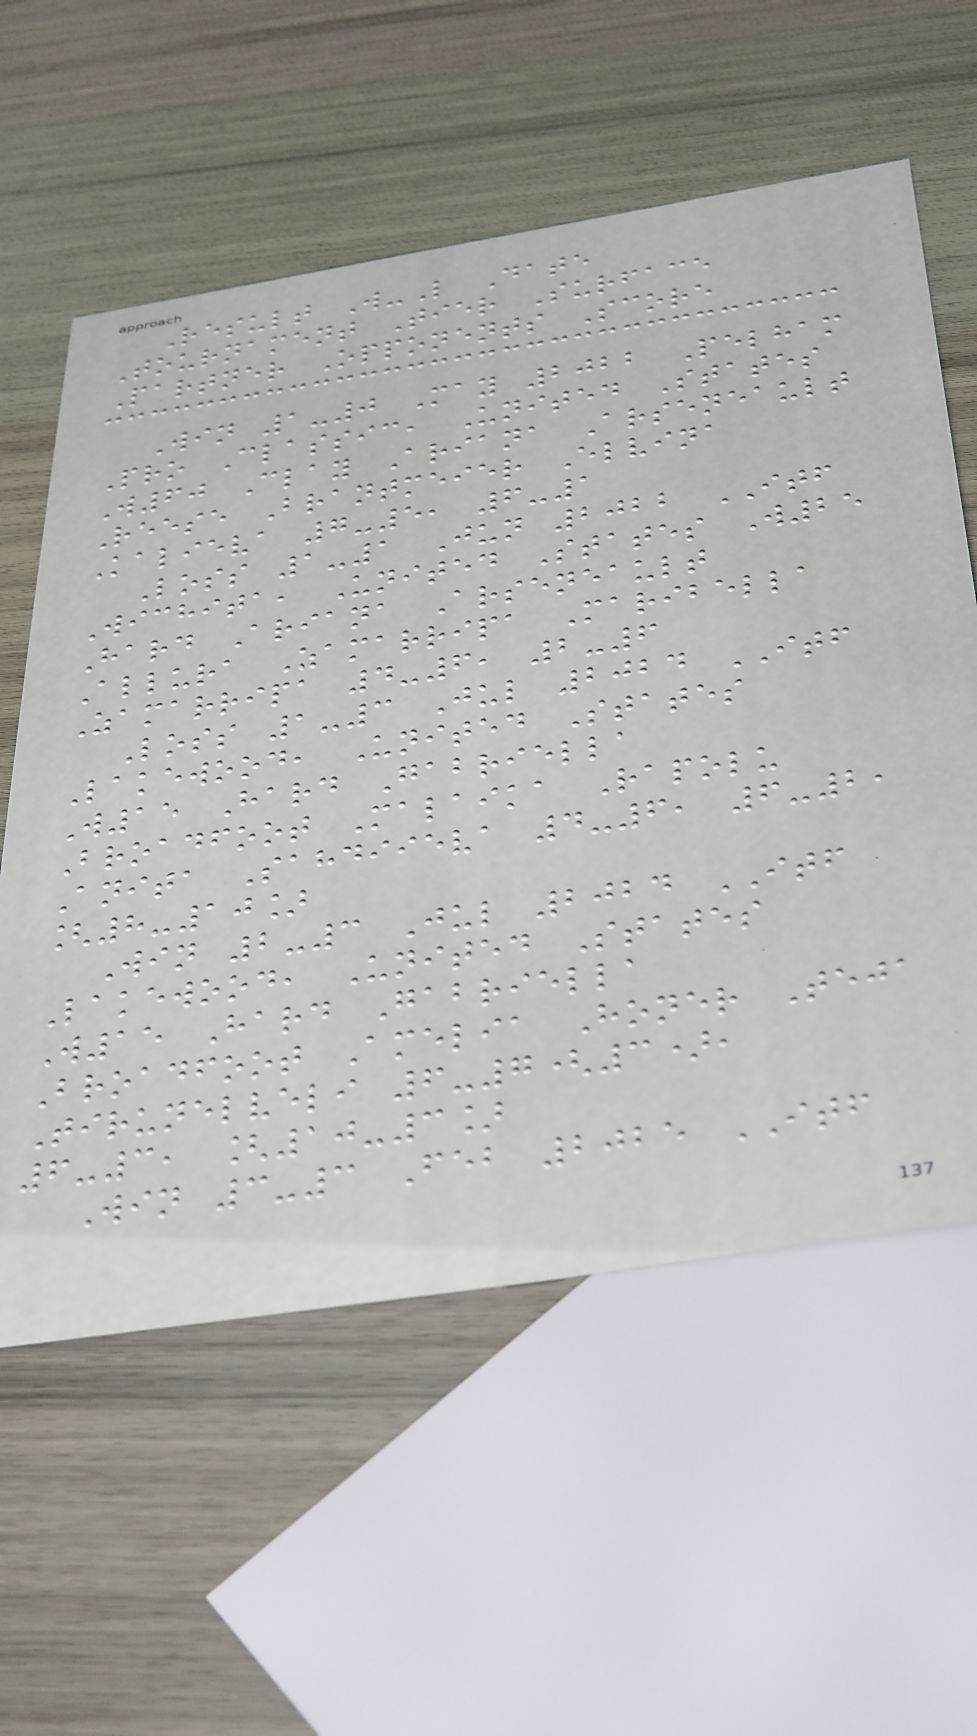Result W-L Date
Tournament Tier Surface
Partner Opponents Score
Win 1-0 May 2022 Pelham
Pro Classic, United States
W60 Clay Ariana Arseneault
Reese Brantmeier Elvina
Kalieva 7-5, 6-1
Loss 1-1 Jun 2022 ITF
Wichita, United States W25
Hard Ariana Arseneault
Allura Zamarripa Maribella
Zamarripa 4-6, 2-6
Loss 1-3 Jul 2024 ITF
Lakewood, United States
W15 Hard Gabriella
Broadfoot Malaika Rapolu
Anita Sahdiieva 4-6, 6-2,
[8-10]
Win 2-3 Jul 2024 ITF
Lakewood, United States
W15 Hard Gabriella
Broadfoot Amelia Honer Teja
Tirunelveli 6-7(3),
6-3, [10-3]
Win 3-3 Feb 2025 ITF
